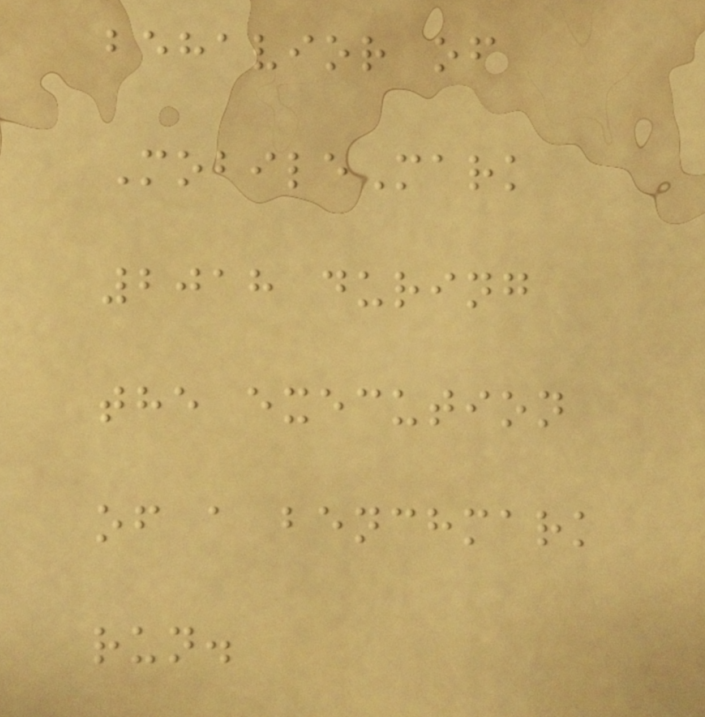behavior of
MobileMark
2018 during
the execution
of a benchmark
run.
